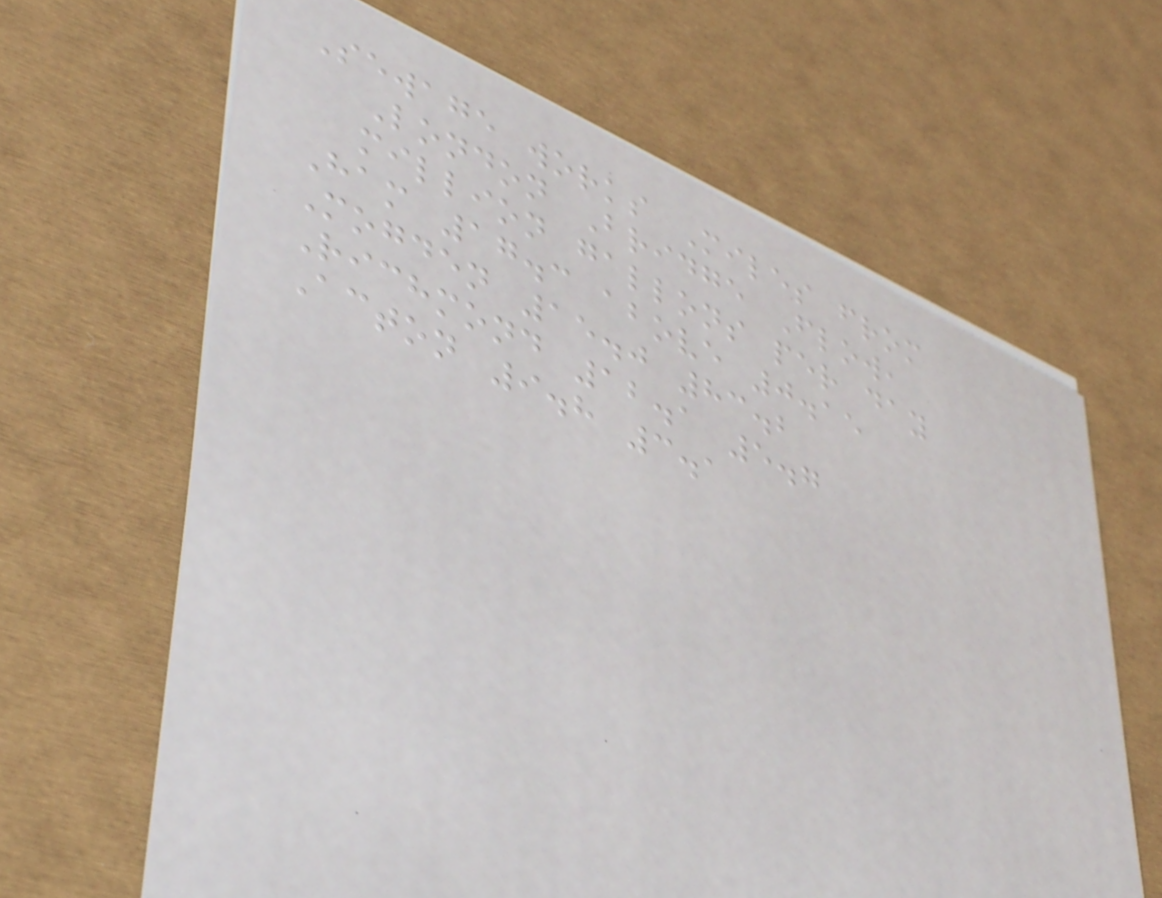Sewage works Miles from
London Bridge Flow,
million gallons per day
Ham 17.3 above 0.15
Mogden 15.0 83.2
Richmond 12.1 5.7
Acton 9.8 3.1
